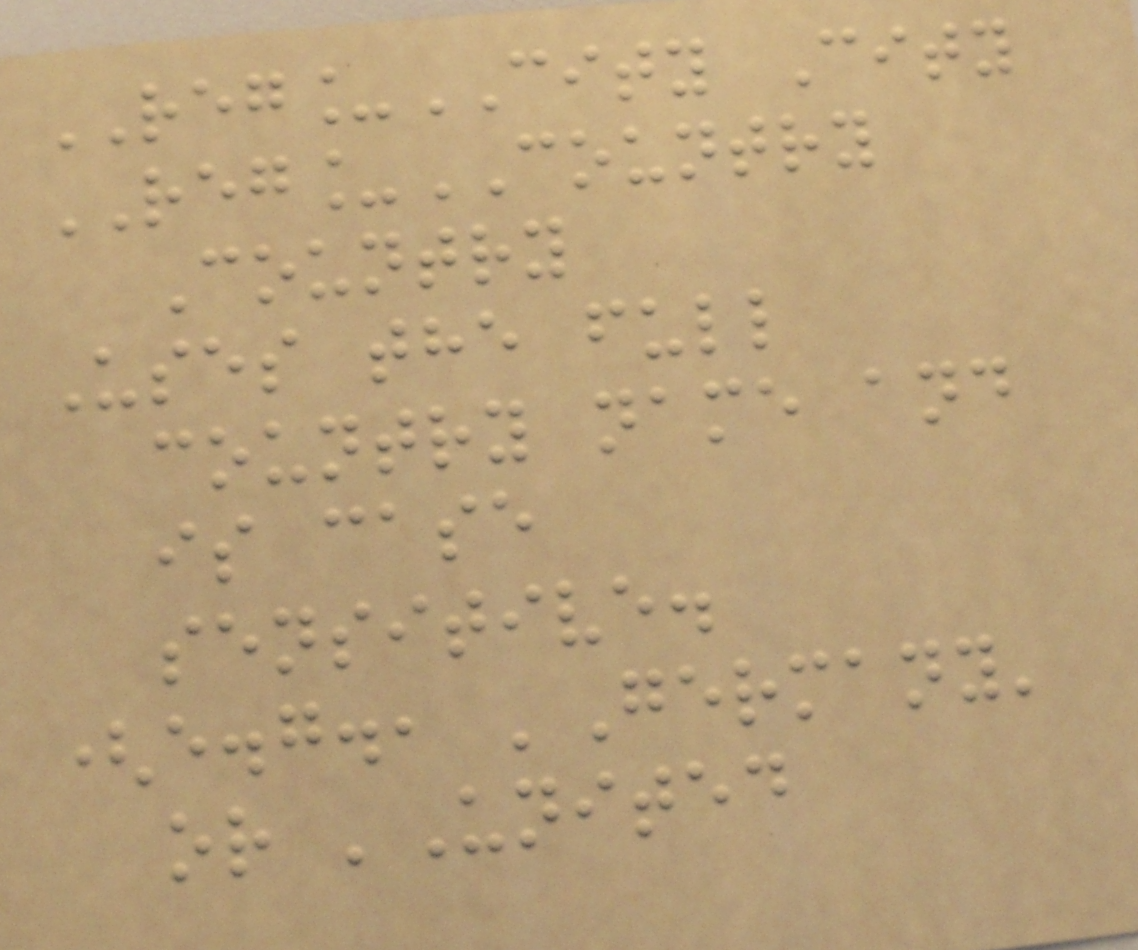REG_CITY City
REG_COUNTRY
Country
Uses the full
country name and
is case
sensitive.
(e.g., 'Germany'
or 'United
